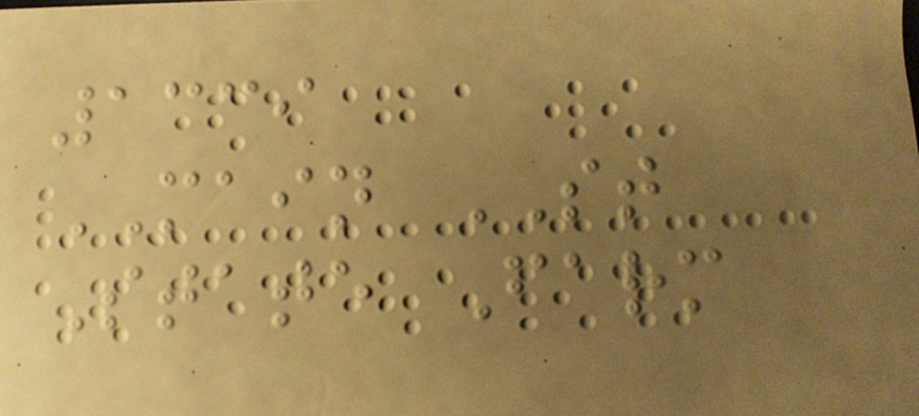1339
MAIN ST
State Farm
